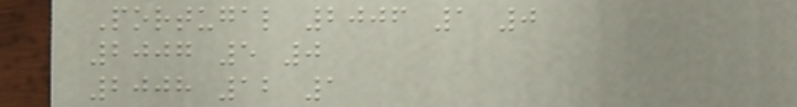Portugal 2006 1 0
2007 5 0
2008 12 1
